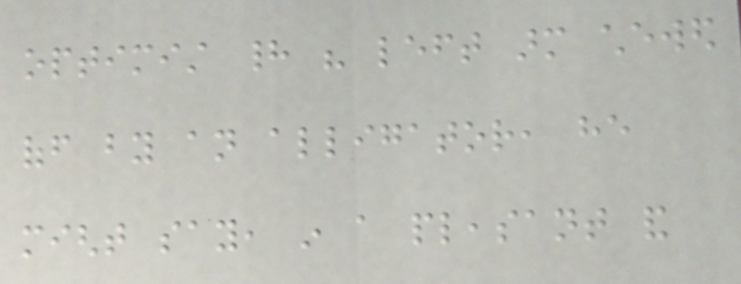optimist had his left arm chewed
off by an alligator, he
might say, in a pleasant and
